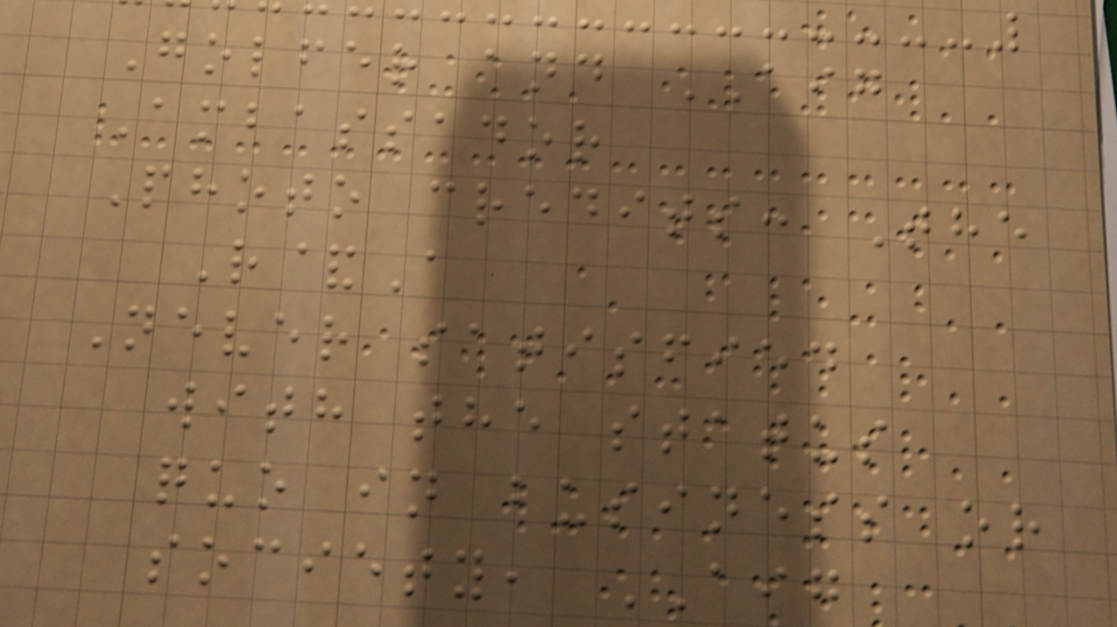Golfer and AIG
Ambassador
Photo credits: The
R&A
Never satisfied
with the status
quo in business or
society, AIG
